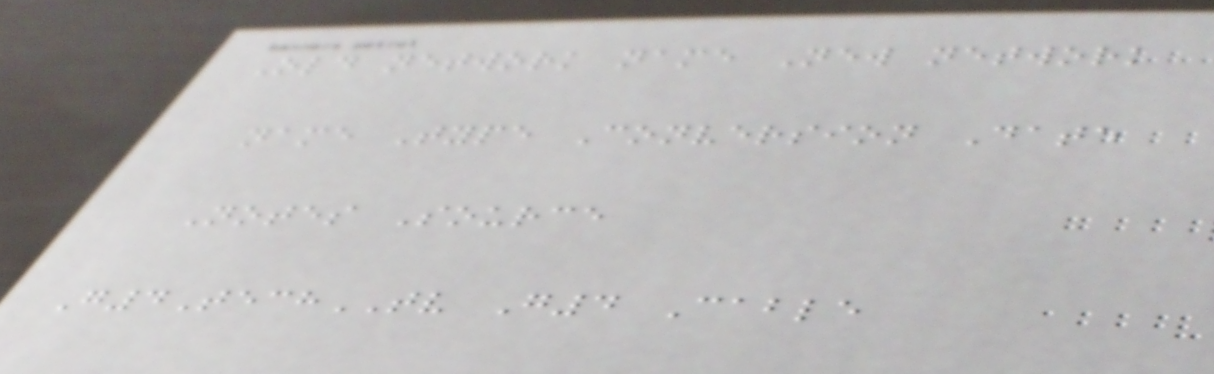Old network name New network
name Type Conversion Date
Notes Source
G4TechTV G4 Cable
